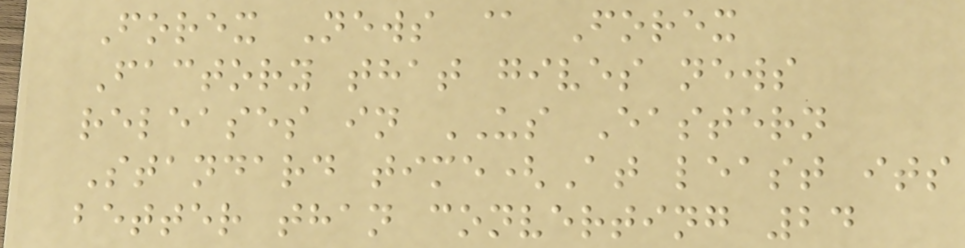Forex News @ Forex
Factory that gives news
releases in US Eastern
Standard time(At least its
better than converting 24
